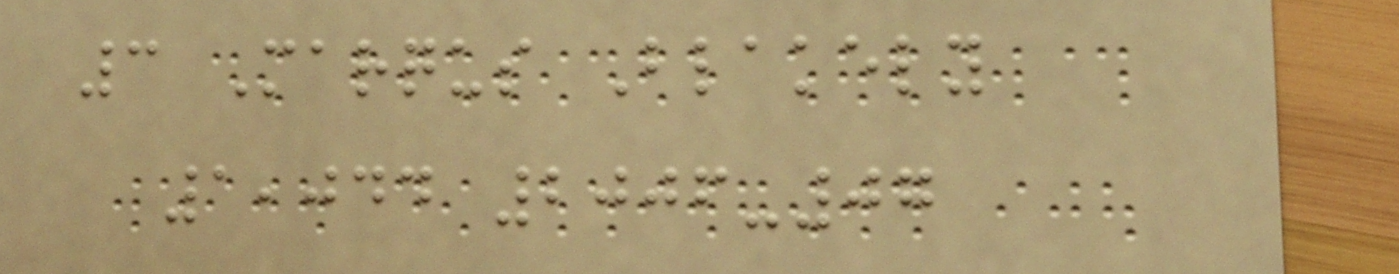3 Marqus Blakely
1,044 2006-07
